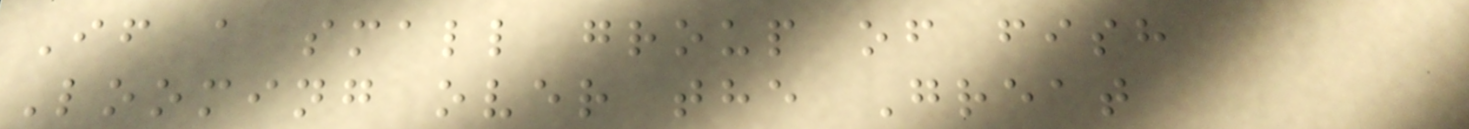If a small group of fish
Looming over the Great
